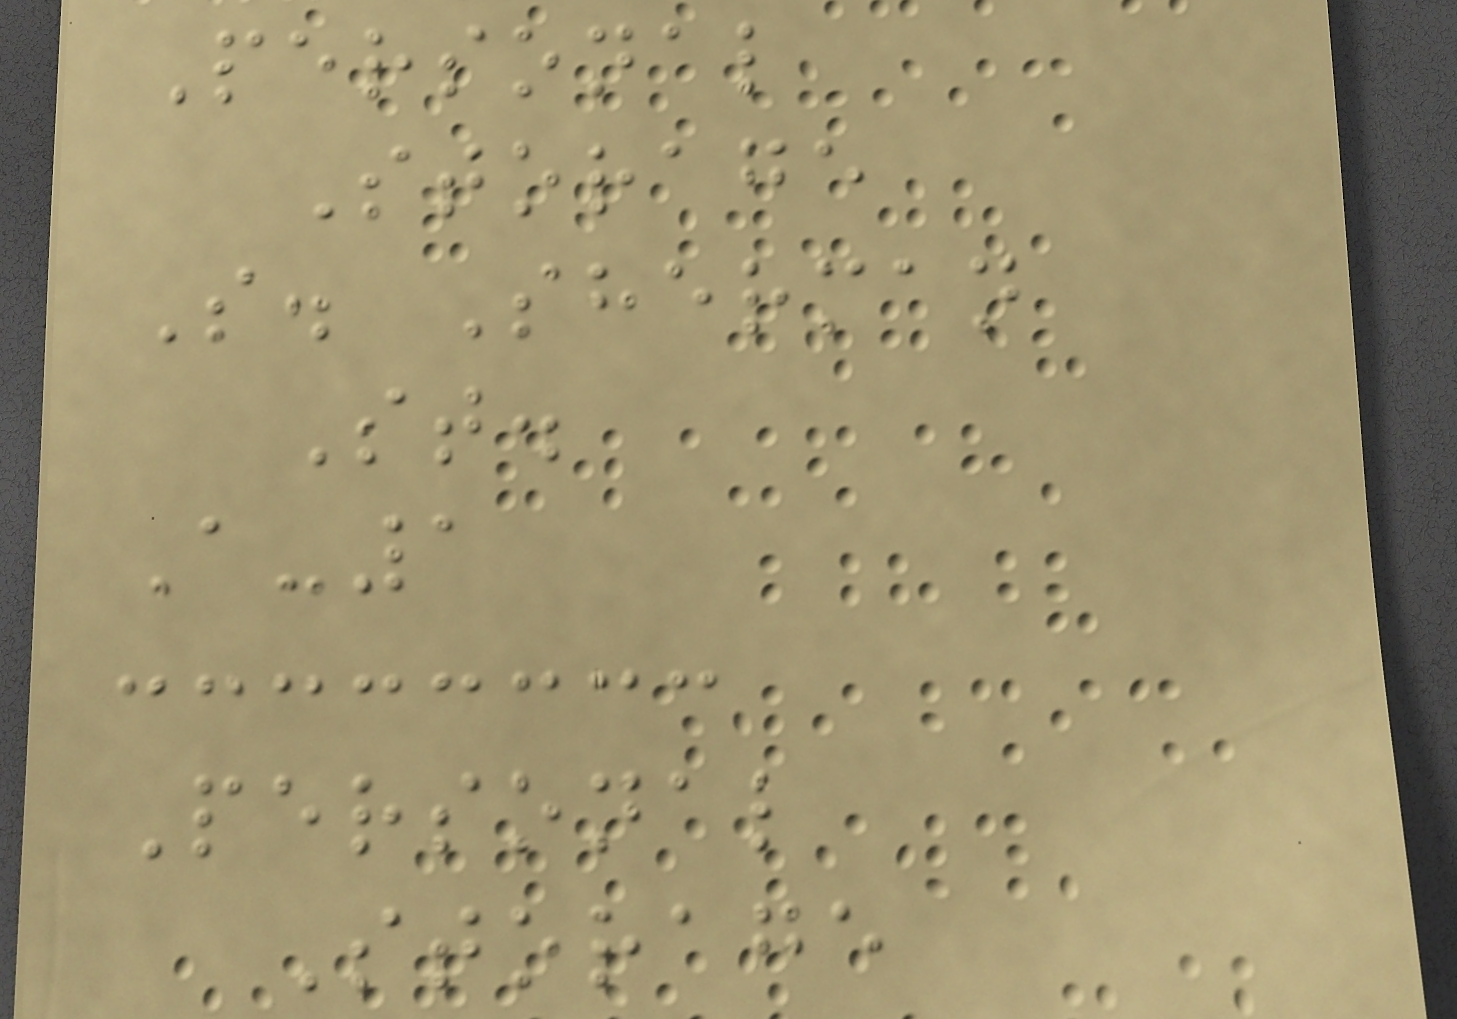Personal
Storage
S. Sherman
St.
A-1
Personal
Storage
